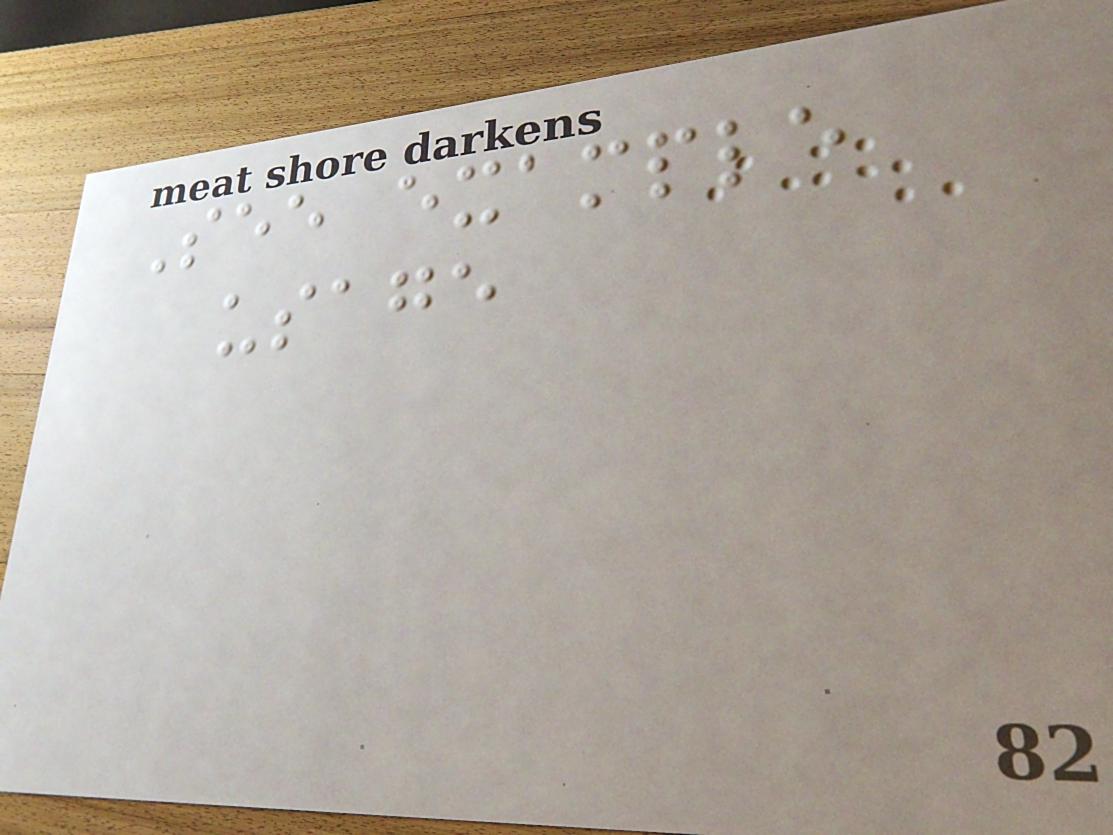See example
usage
